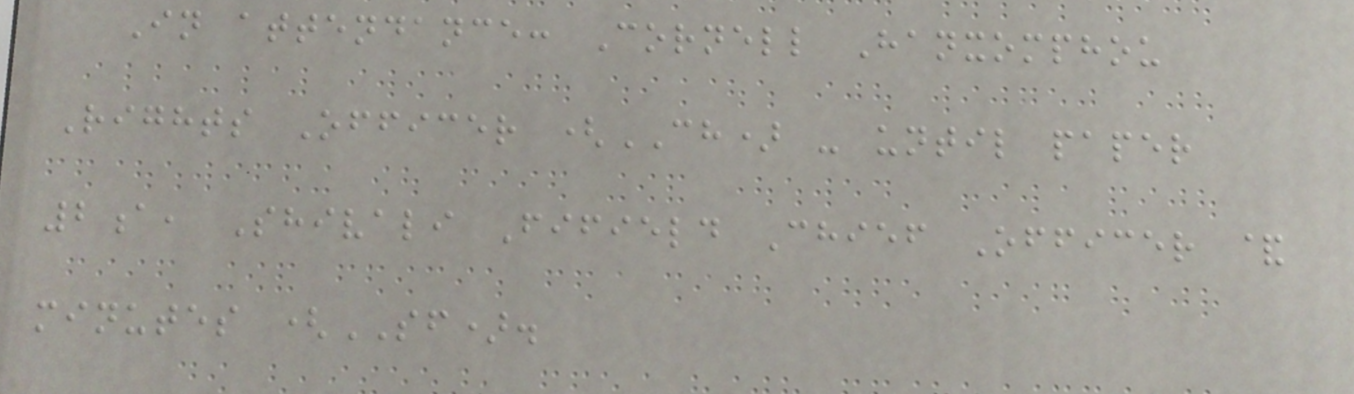In attendance: Cornell Hanxomphou
Rights Officer (CH) - until paper
2a, Shivali Fifield Chief Officer &
minutes (SF).
